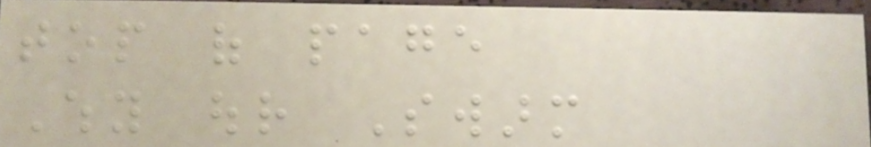top of page
Why our Swarm
